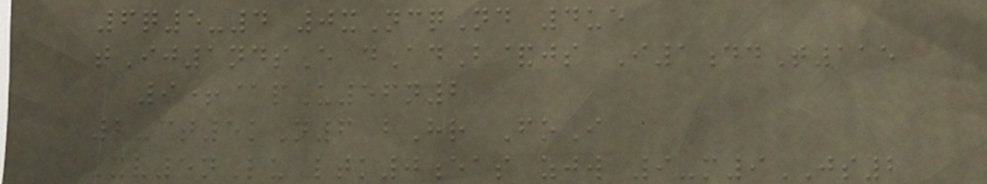6q5-4 0xNcqNd 4ue
tIj1ndsE dAdB&js I1ddT115
9+@pU56n2
2-ct5kN6 bHr FoI
Xv5nLu ltk0eas zjw 9-m9JS2
